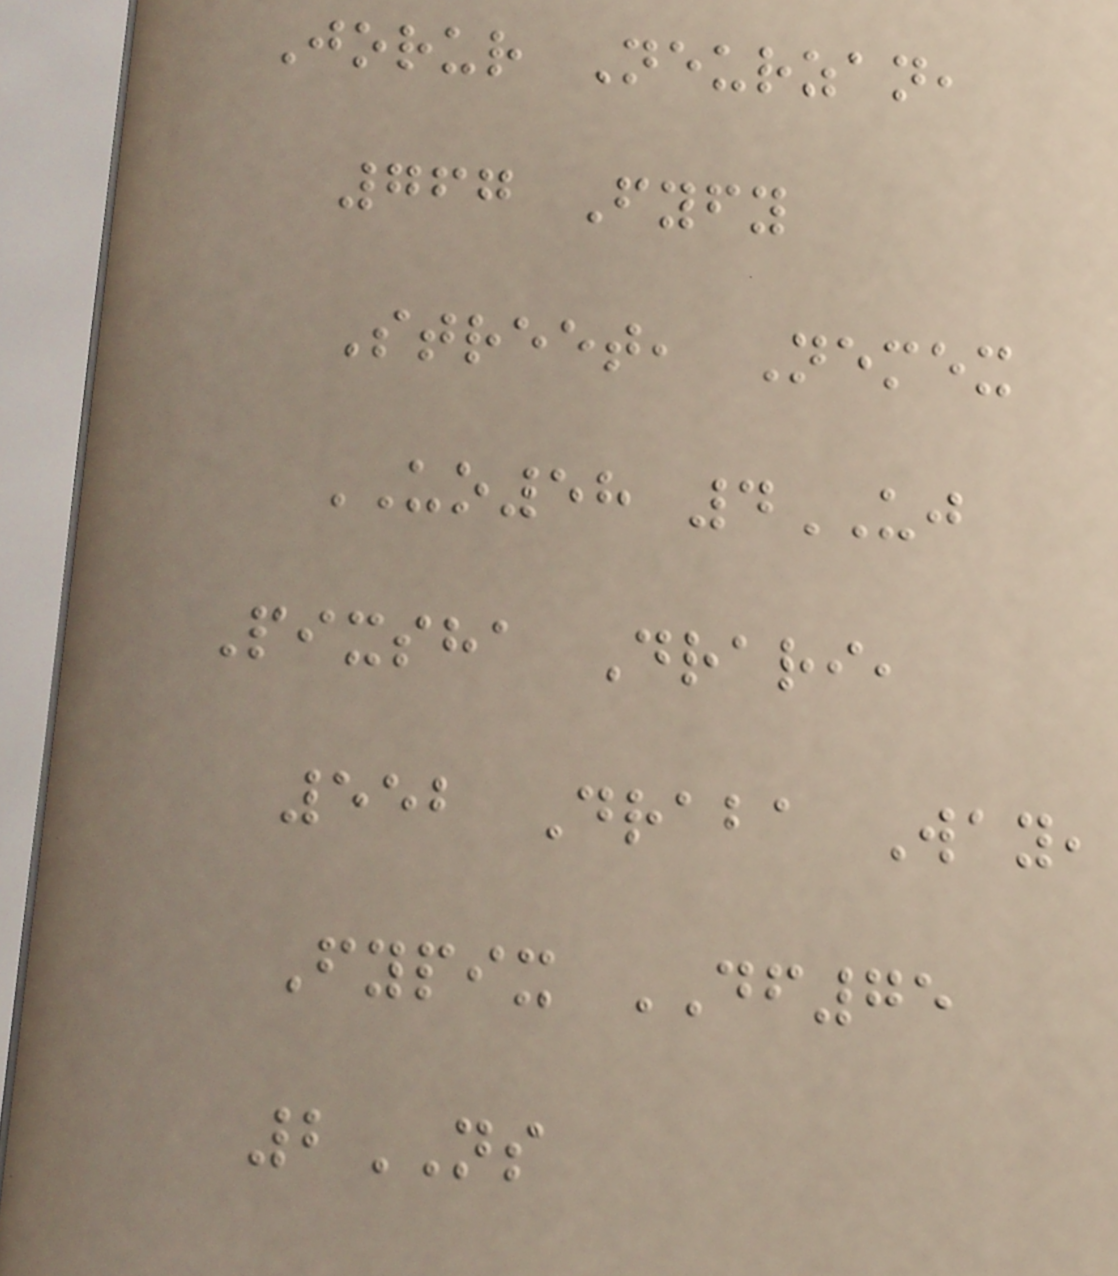Jorur Neurzan,
767 Fyfy
Street, Nemex
UO58 4UJ
Pixsha Drari,
552 Draba Way,
Fypix DF75
2NS
